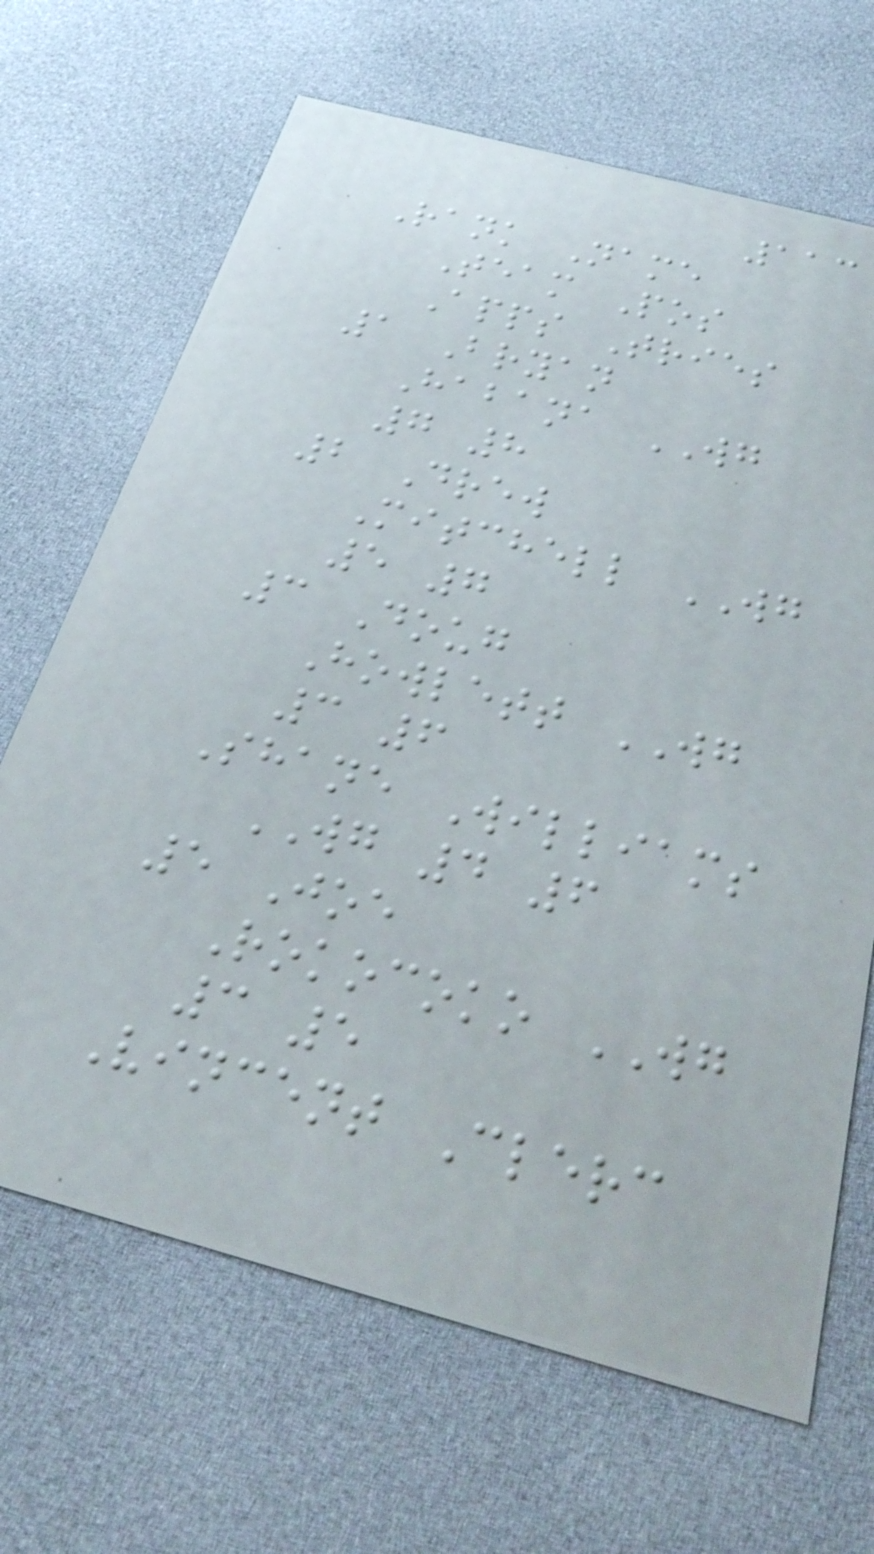113
Rank Name
Team Pos
Apps Tries
1 Bryan
Habana WG
7 8
2 Drew
Mitchell WG
5 7
3 Doug
Howlett WG
3 6
Shane Williams
WG 4 6
5 Joe
Rokocoko WG
3 5
Vincent Clerc
